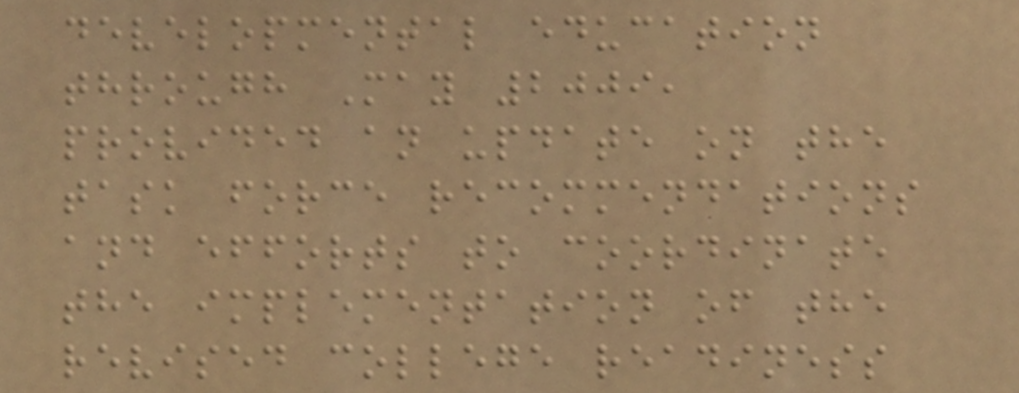developmental education
through May 2009,
provided an update on the
task force recommendations
and efforts to coordinate
the implementation of the
revised college readiness
